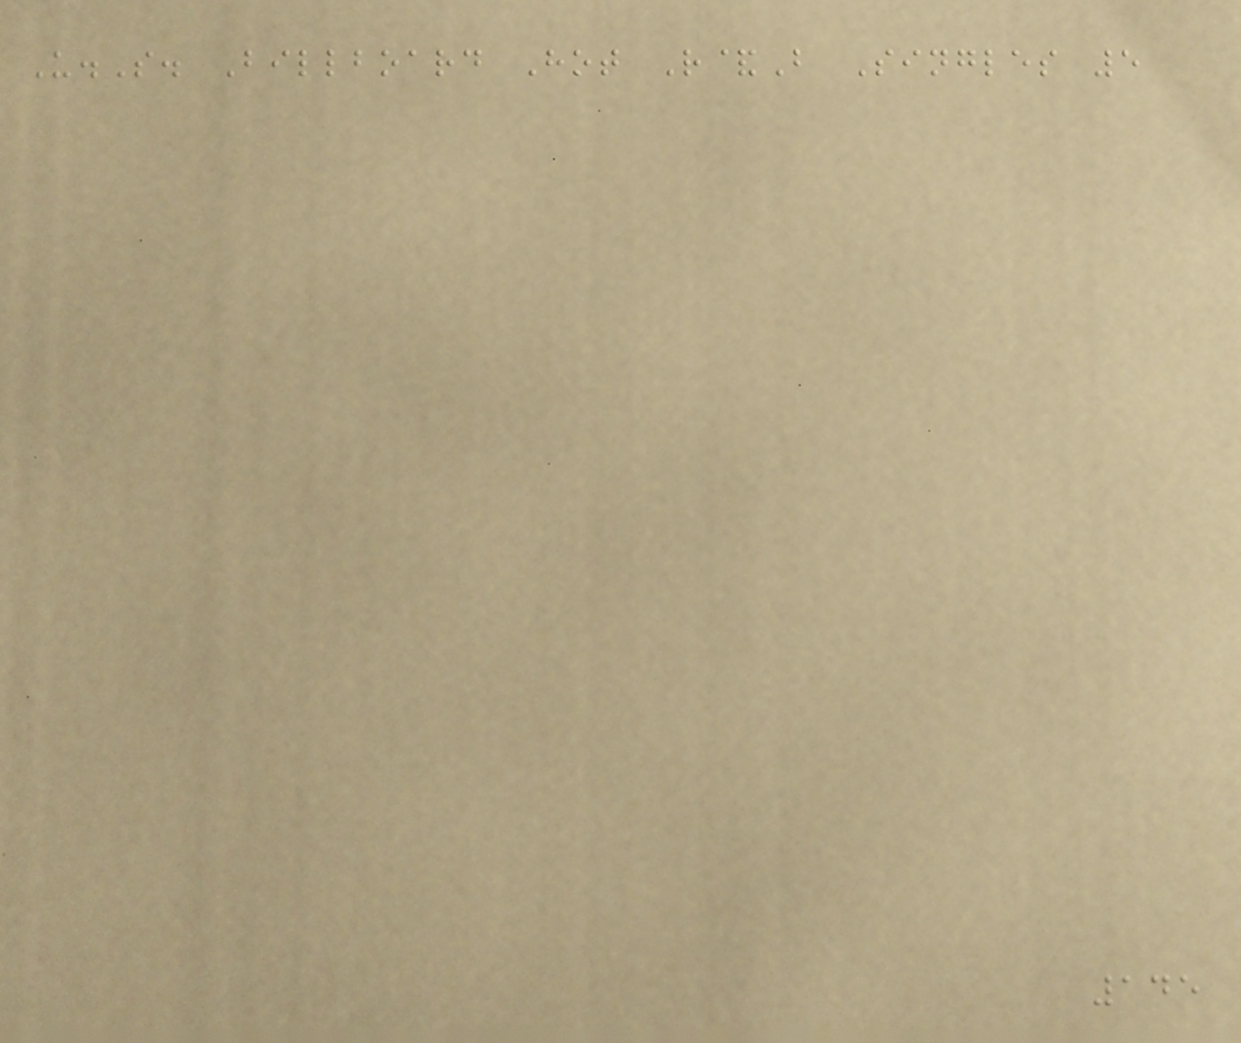U.S. Billboard Hot R&B Singles 5
145
